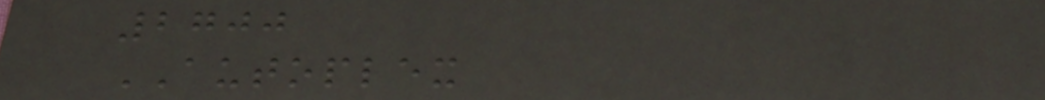2700
AUTOPLEX
